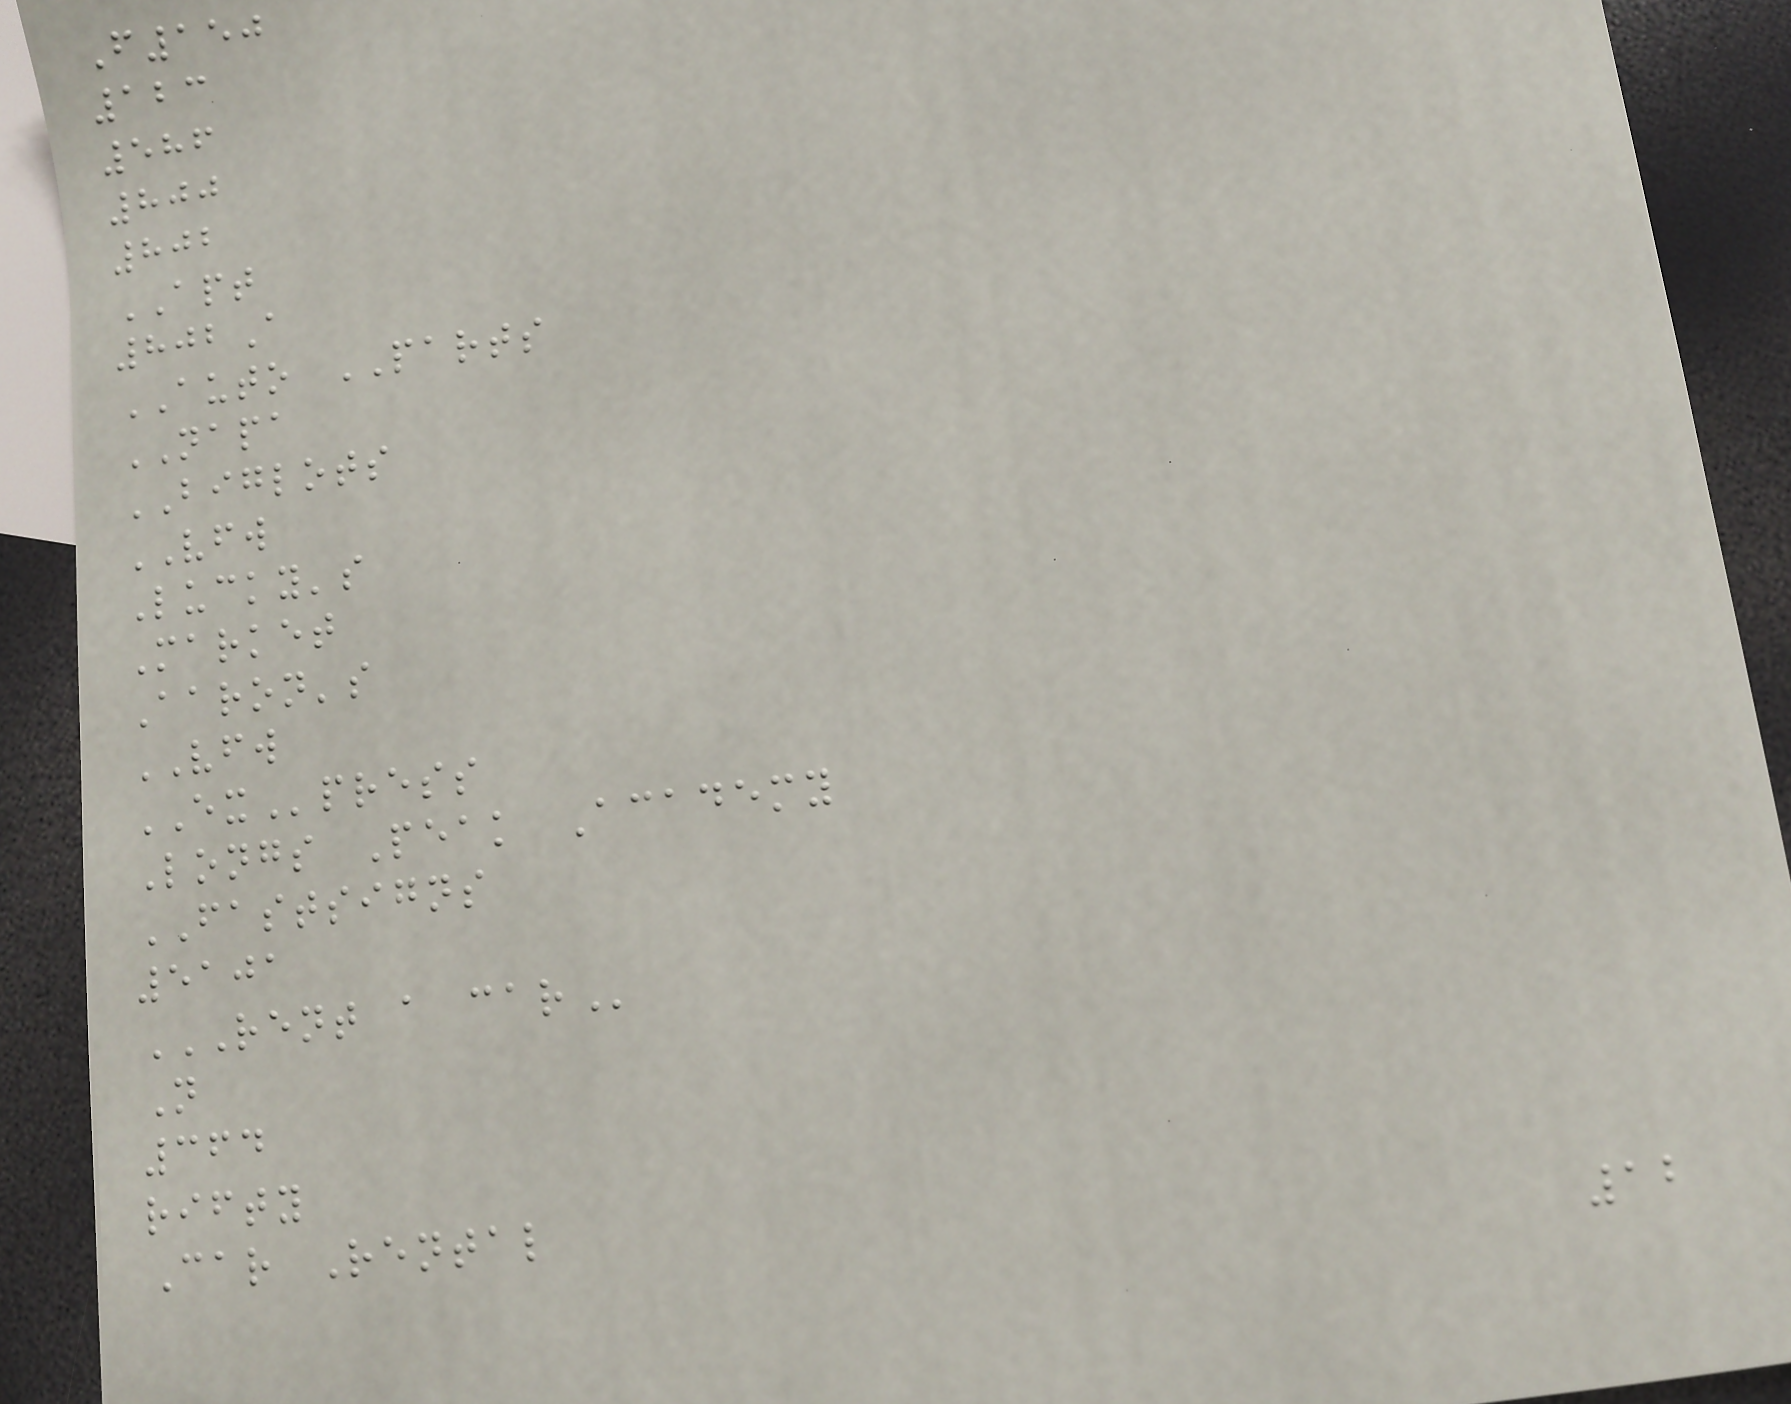F150
123
586
800
802
APT
802A
AUTO PARTS
NAPA
BIGLOTS
VFW
Lucky's
Market
Aaron's
VFW
EXpress
Longs Peak Academy
FASTSIGNS
5101
RENT A CAR
N
364
rifty
Car Rental
12
